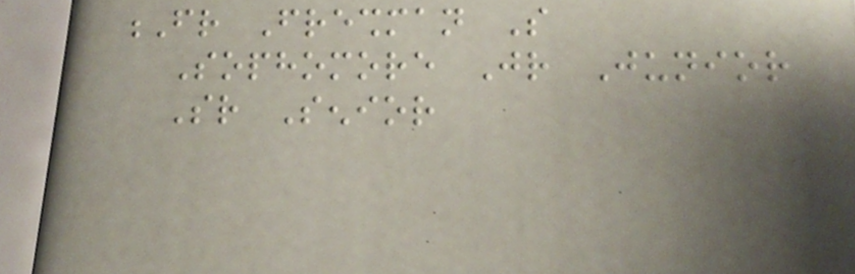Fr Freshman So
Sophomore Jr Junior
Sr Senior
